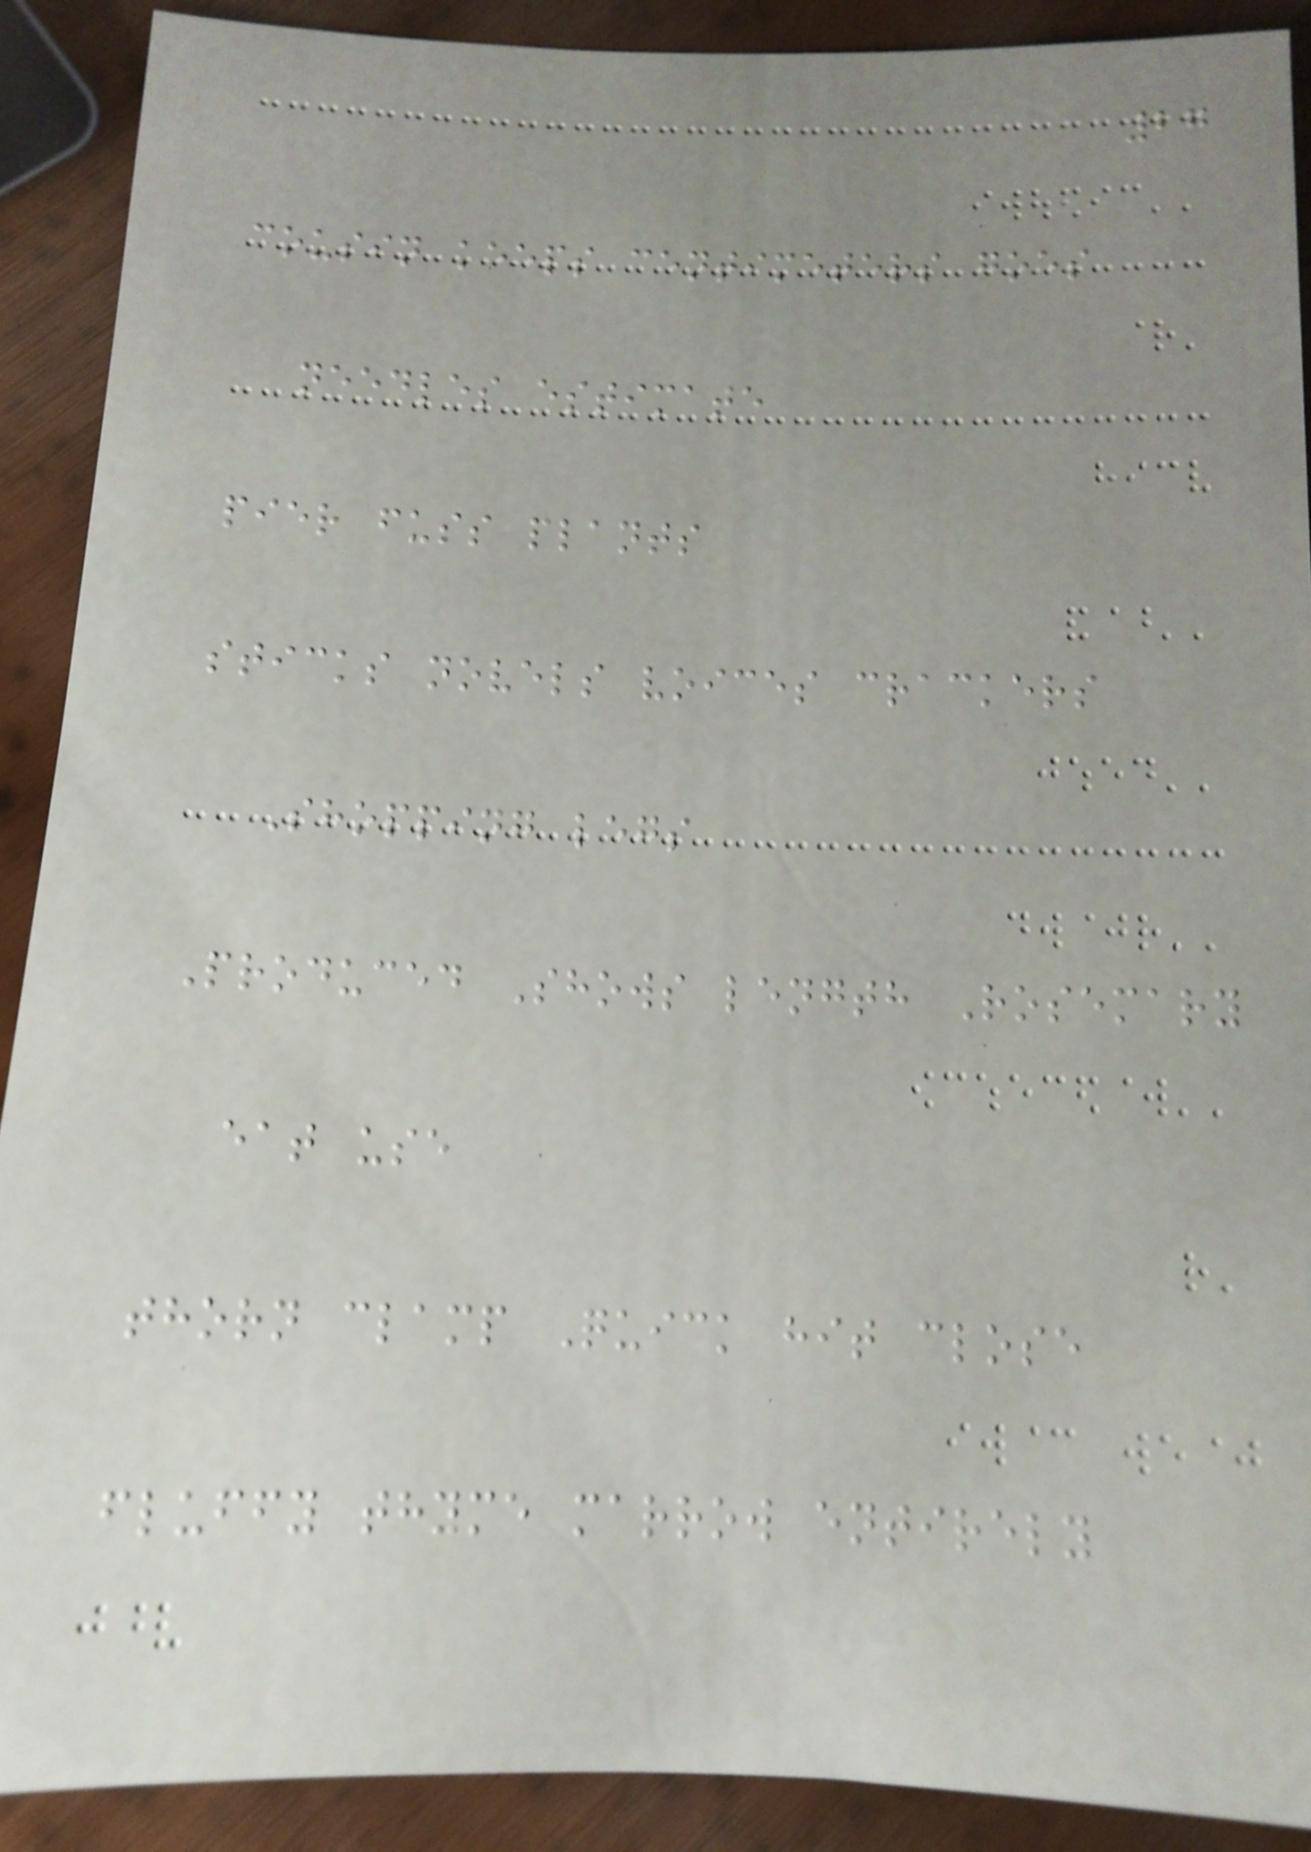27
cousin keeps centimeters goes
needles estimate
pier fuss plants
sticks novels voices crackers
Shopping legs
Produced Shows length Rosemary
eat use
thorn clamp Quick hit close
fluffy thyme marrow entirely
